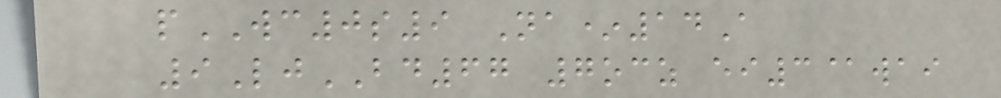pWC0s9 Na*14A
9LjBD67 7ocz ei3@wai
